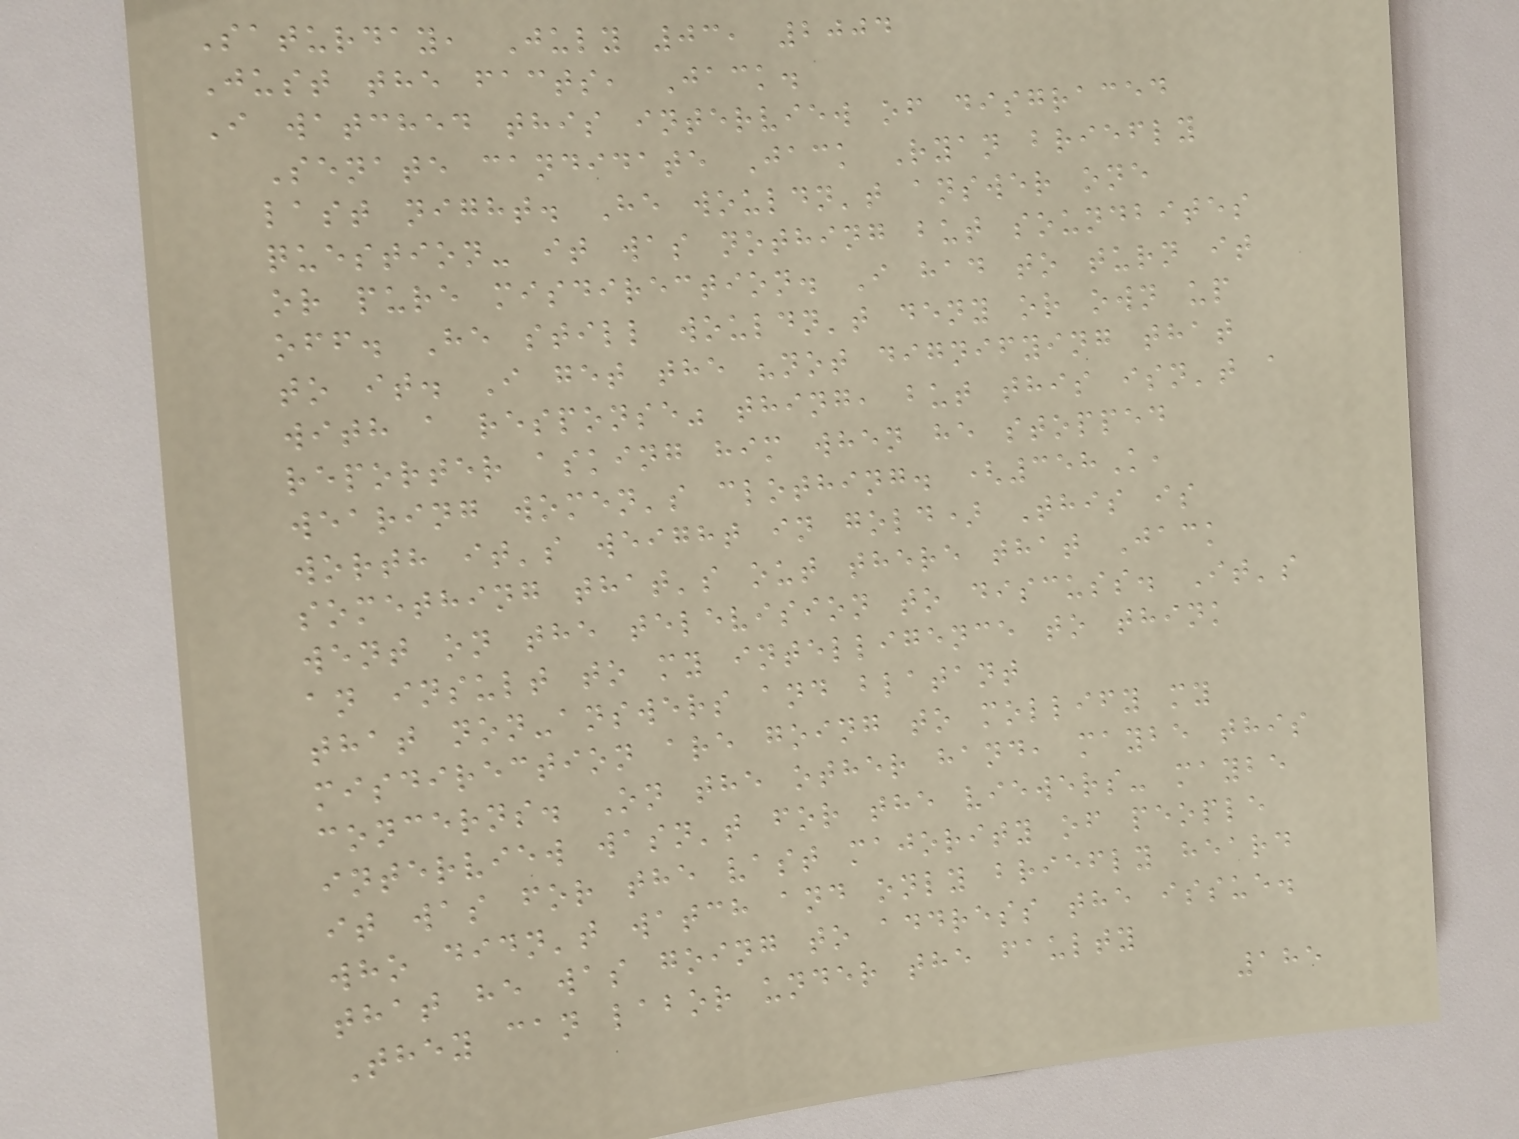Saturday, July 03, 2004
Just the facts, Jack.
I watched this interview of disgraced
Senate candidate Jack Ryan briefly
last night. He wouldn't answer one
question- it was nothing but soundbites
or pure misdirection. I had to turn it
off. He still wouldn't deny or own up
to it. I get the "not dignifying that
with a response" thing, but this isn't a
reporter asking him when he stopped
wearing women's clothing. (358K,
worth it's weight in gold) This is
something that's out there that Jack
went on the television to discuss. It's
an insult to my intelligence to think
that non-answers and blatant
misdirection are going to mollify my
concerns. On the other hand, maybe this
interview wasn't for the viewers- maybe
it was for the vast majority of people
who didn't watch and only briefly heard
that he was going to address the issue.
They can labor under the faulty
185
